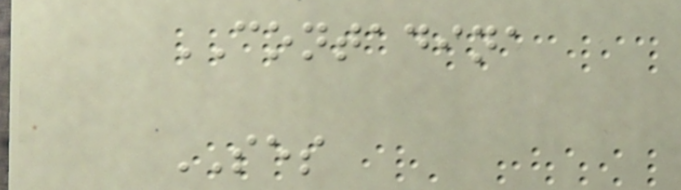CONTADINA
SES
